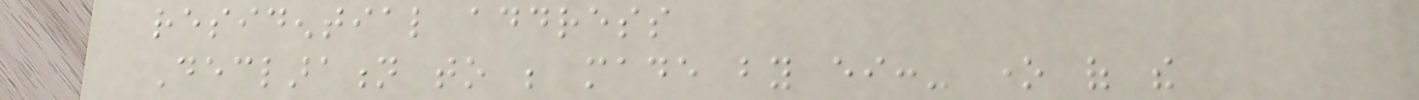residential address
Declaration to be made by either:- one of the
